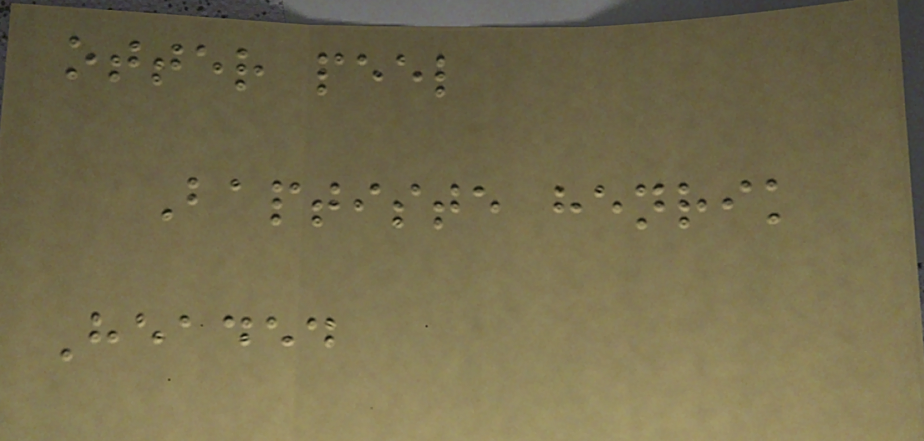otter peel
Baptiste henrik
Headed
